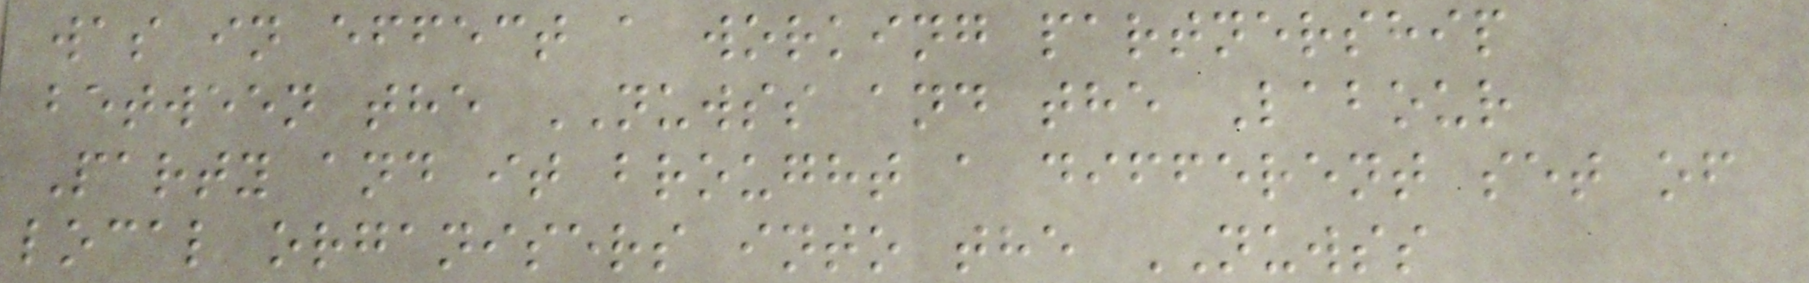was in effect a working partnership
between the NUWSS and the Labour
Party and it brought a different set of
local organisers into the NUWSS
